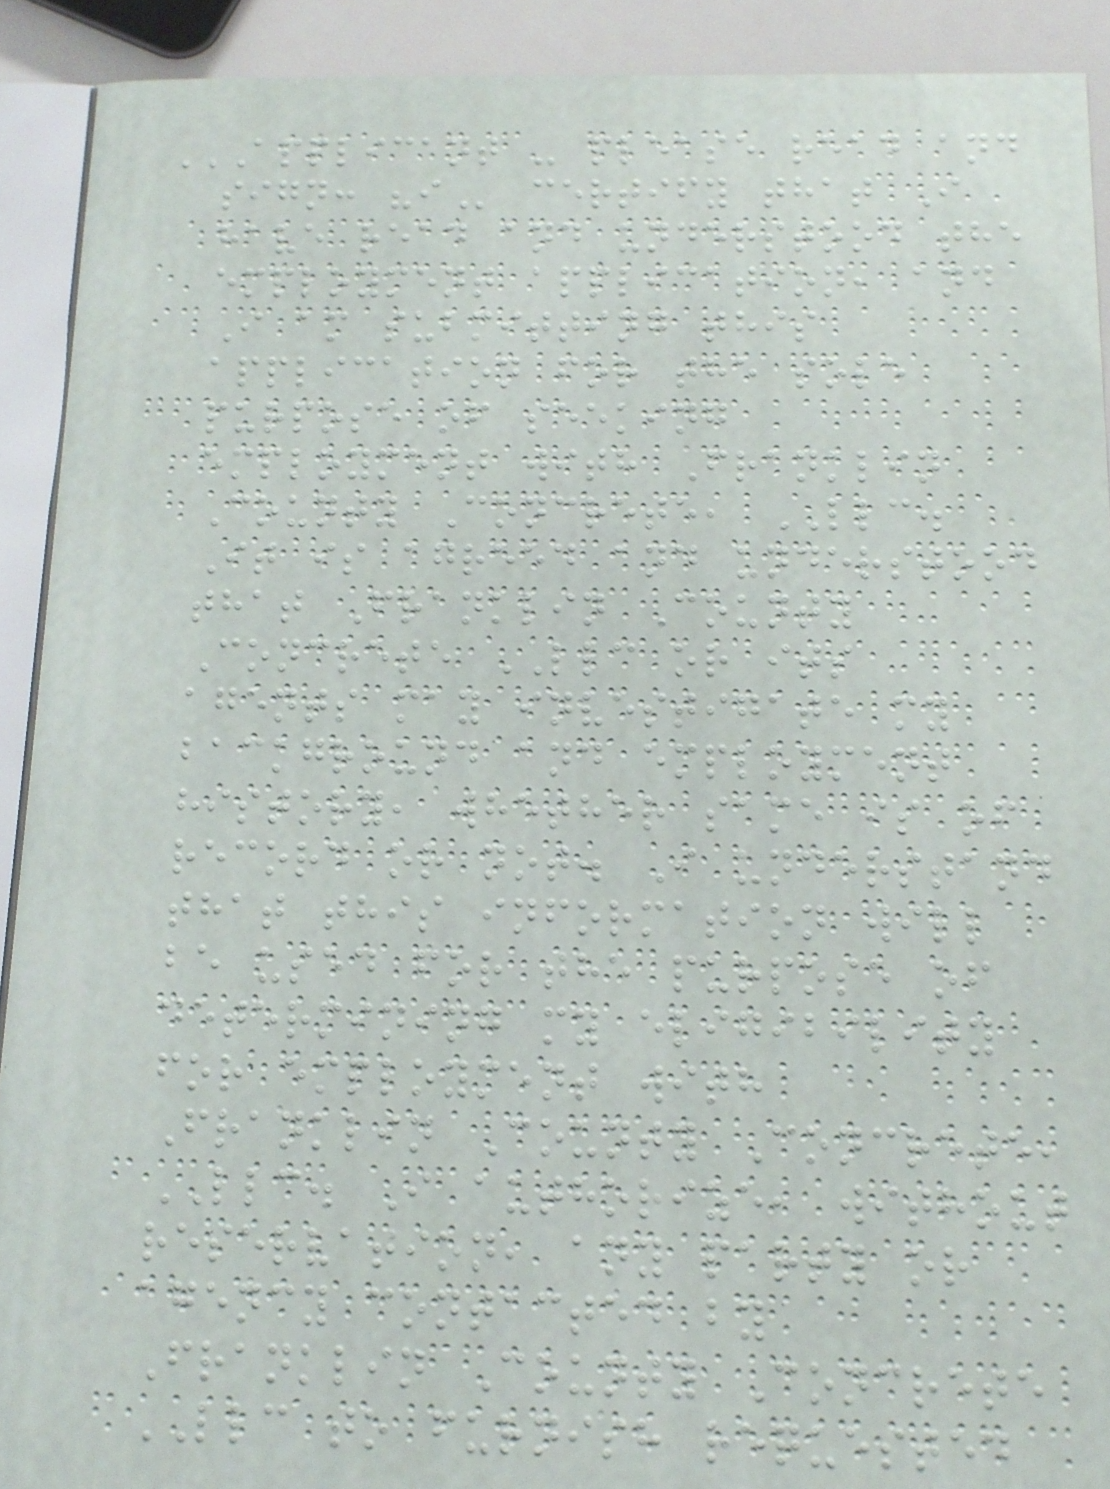APPLICANT - PLEASE READ AND
SIGN: "I certify that I
have read and understood the
employment application, and
I am submitting this
application for the sole
purpose of seeking
employment with Franklin
County Concrete, LLC.
It is agreed and understood
that Franklin County
Concrete LLC or its
agents may investigate my
background and employment
history, whether same is of
record or not. I understand
that this information will
be used for the purpose of
determining my eligibility
for employment with
Franklin County Concrete,
LLC. I authorize, without
reservation, any party or
agency contacted by
Franklin County Concrete
LLC to furnish requested
